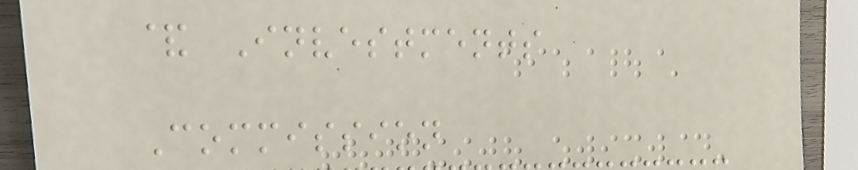& Investments
Commission
